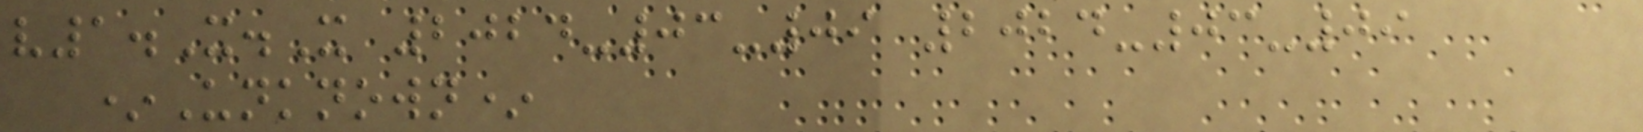v1.X.X 2024-03-09 2024-03-09
*Unknown*
